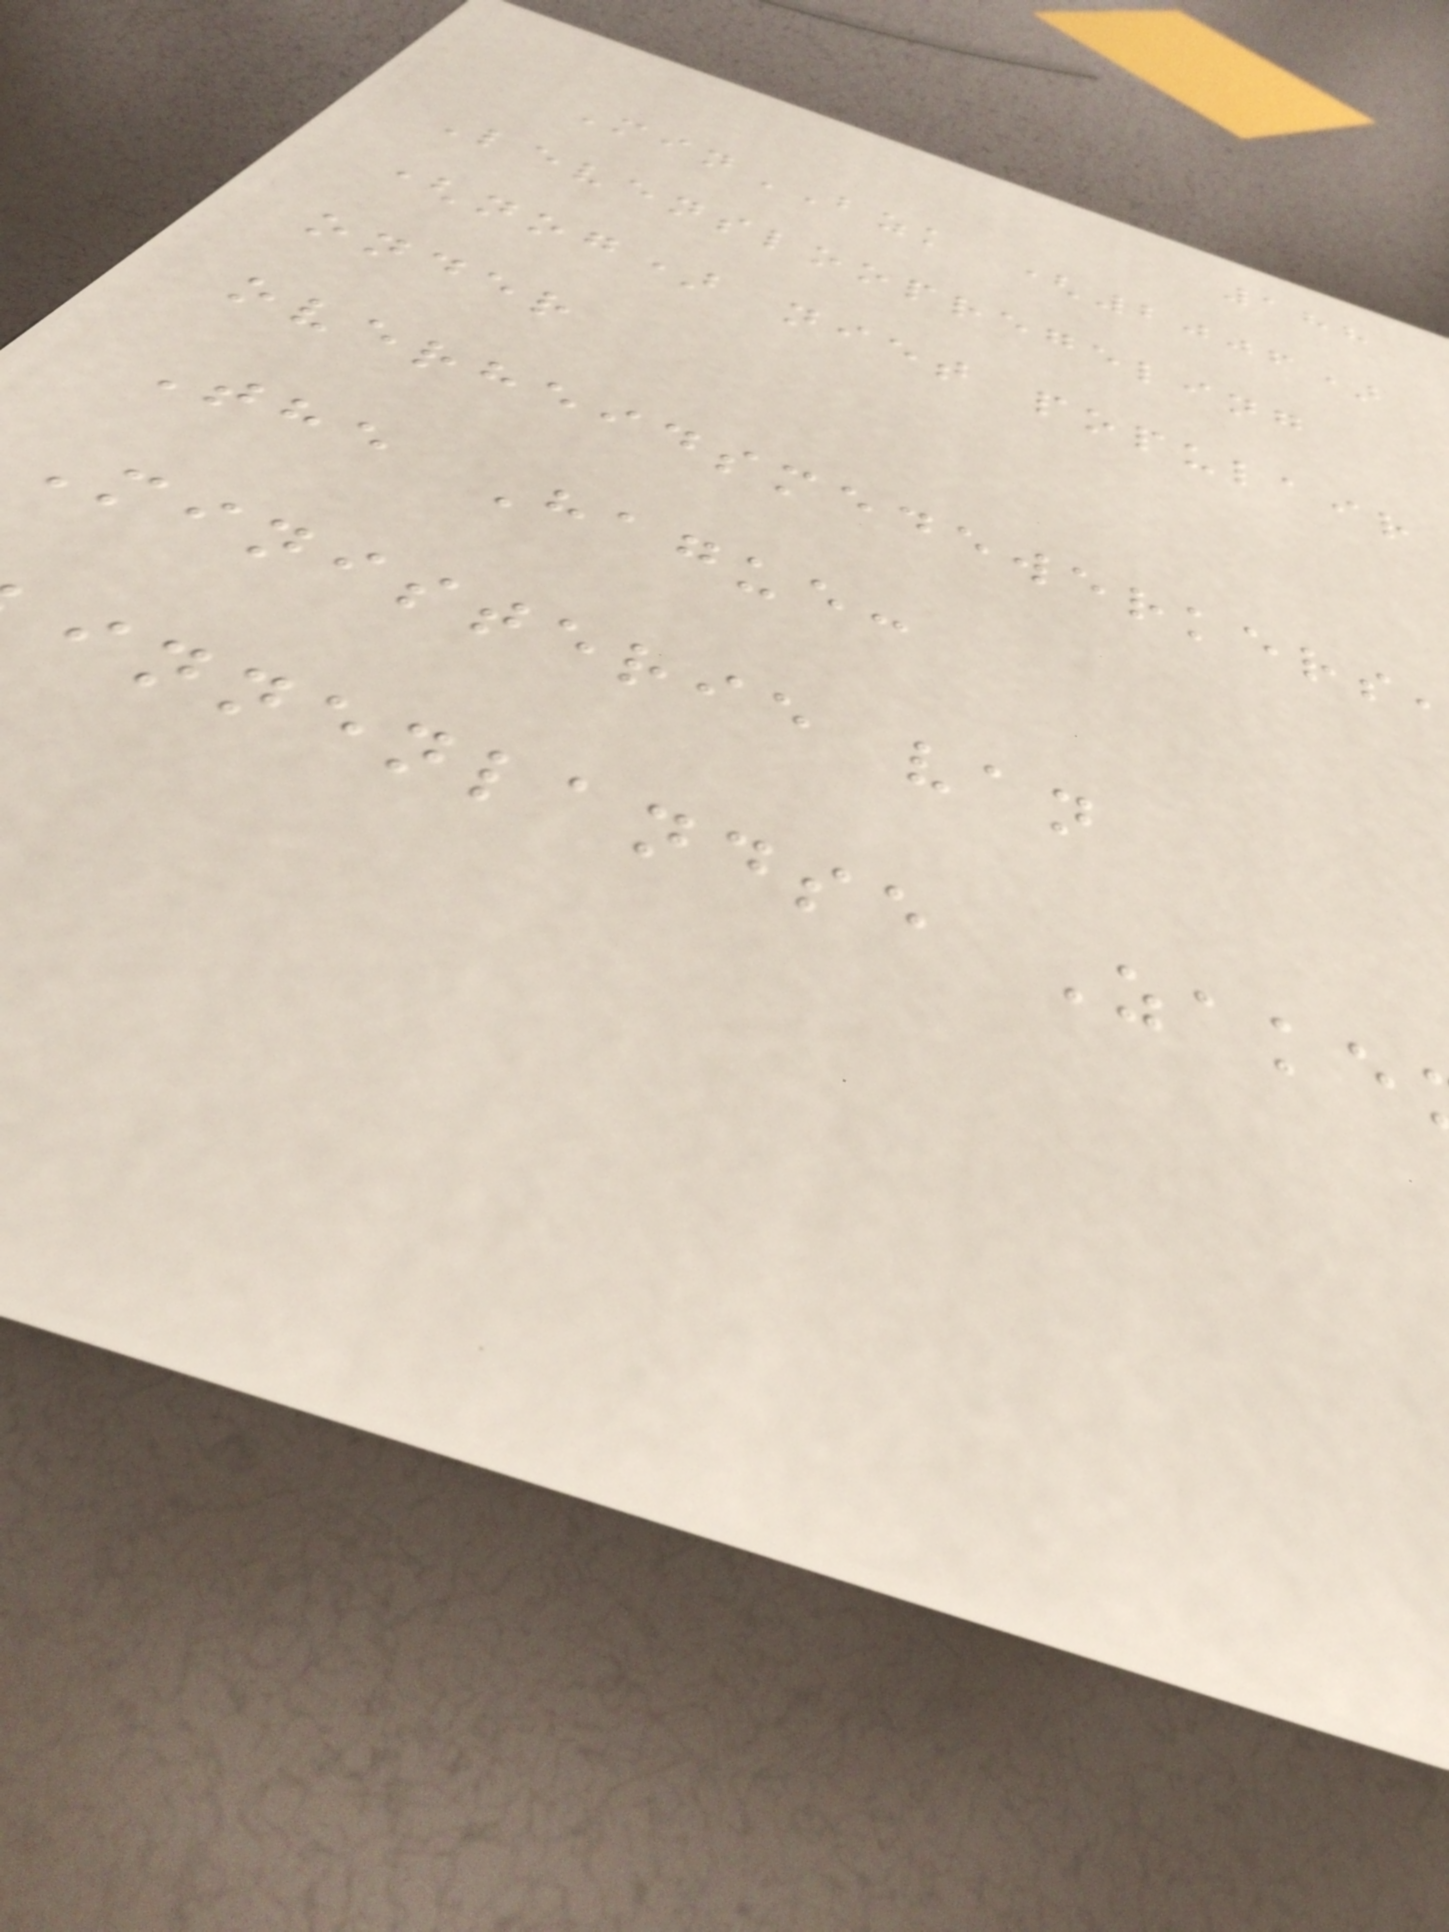188
MinBZK (2006)
Levensloopregeling
(nog) niet populair
onder
overheidsmedewerkers
The Hague:
Ministerie van
innenlandse Zake
